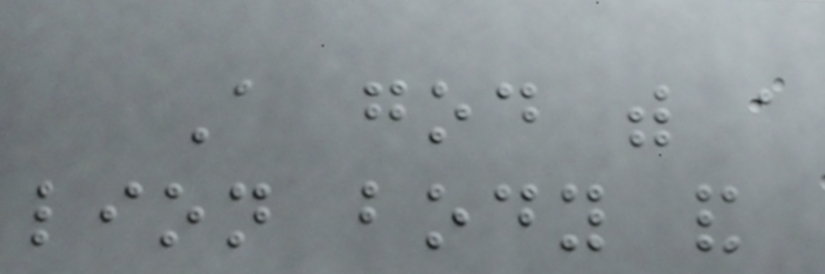A god with a
lion body and
